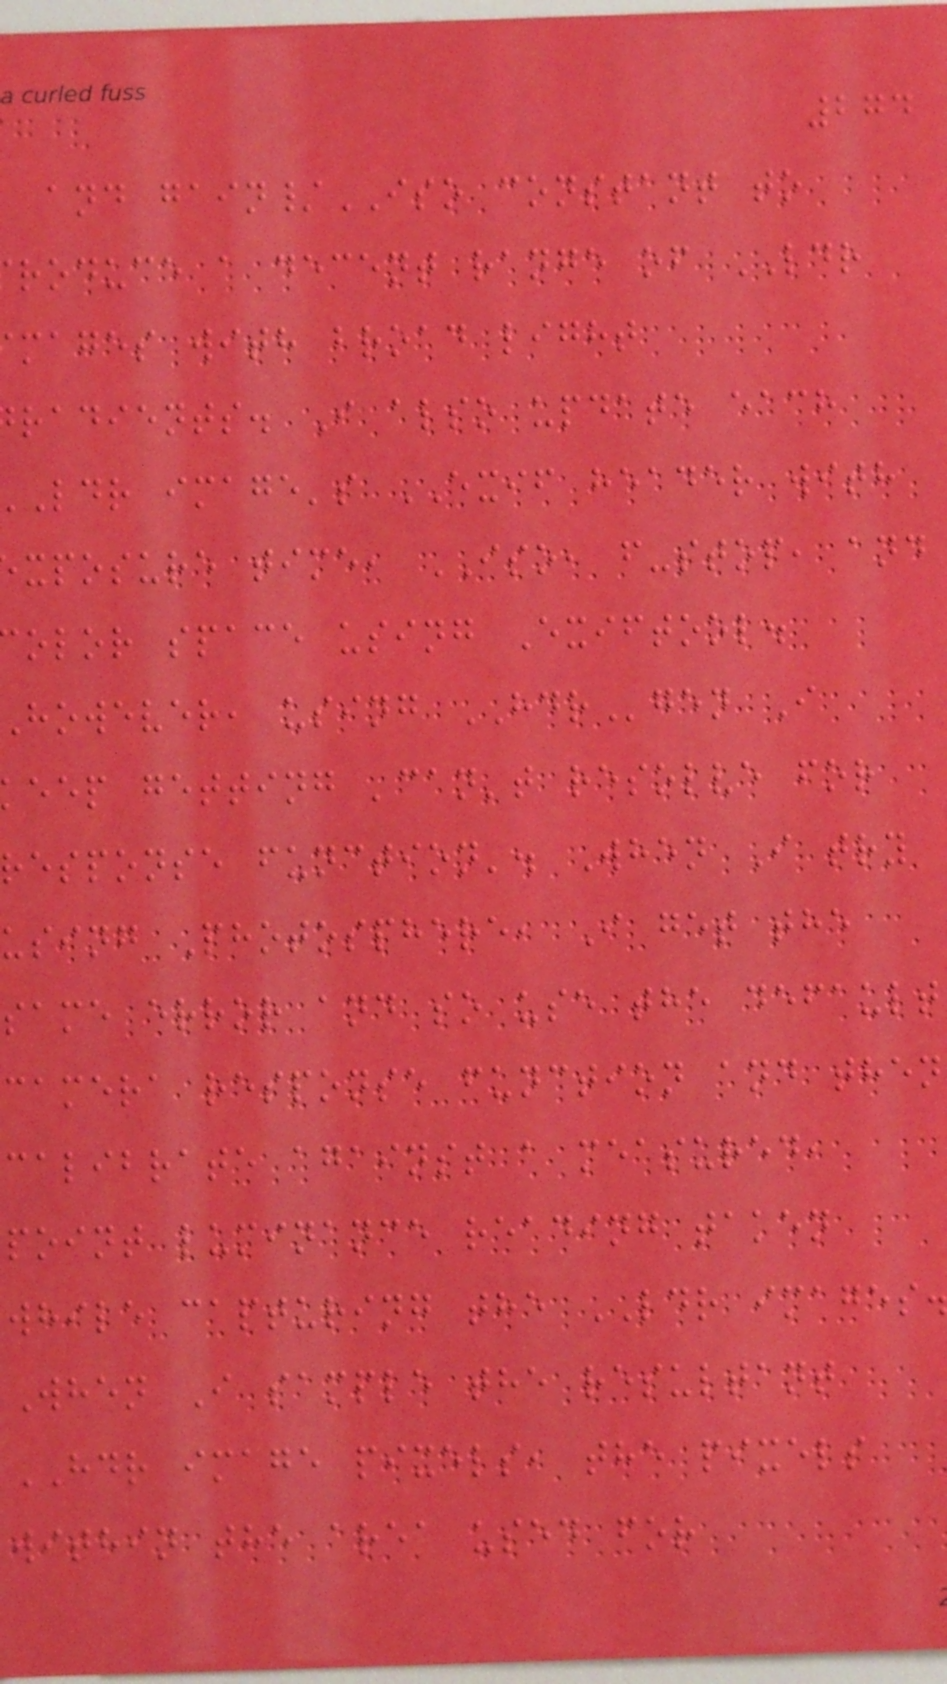274
and gain/ISO constant to
roduce a decent range of LDR
mages with broad light
radients. I also update each
ldr image's EXIF header with
xposure time, ISO, f-stop, and
olor space using Exiftool.
however, using HDRgen I
eep getting 'can't resolve for
response function'. When I try
using Photosphere, I get the
same error and so use the default
camera response function and then
calibrate against a measured,
point luminance reading taken
while capturing the LDR images
When I sample the resultant
HDR image pixels, the pixels
within the area used for
